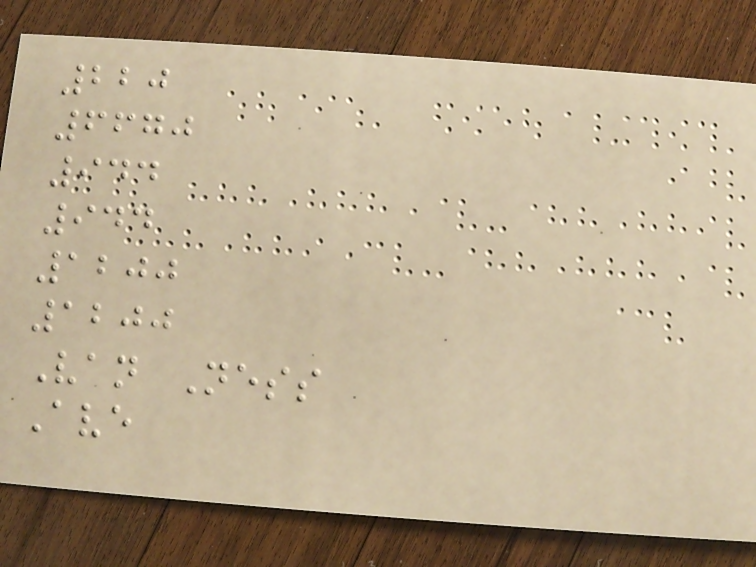220
6670
944
944
1200
1200
Van Ness
Ave
